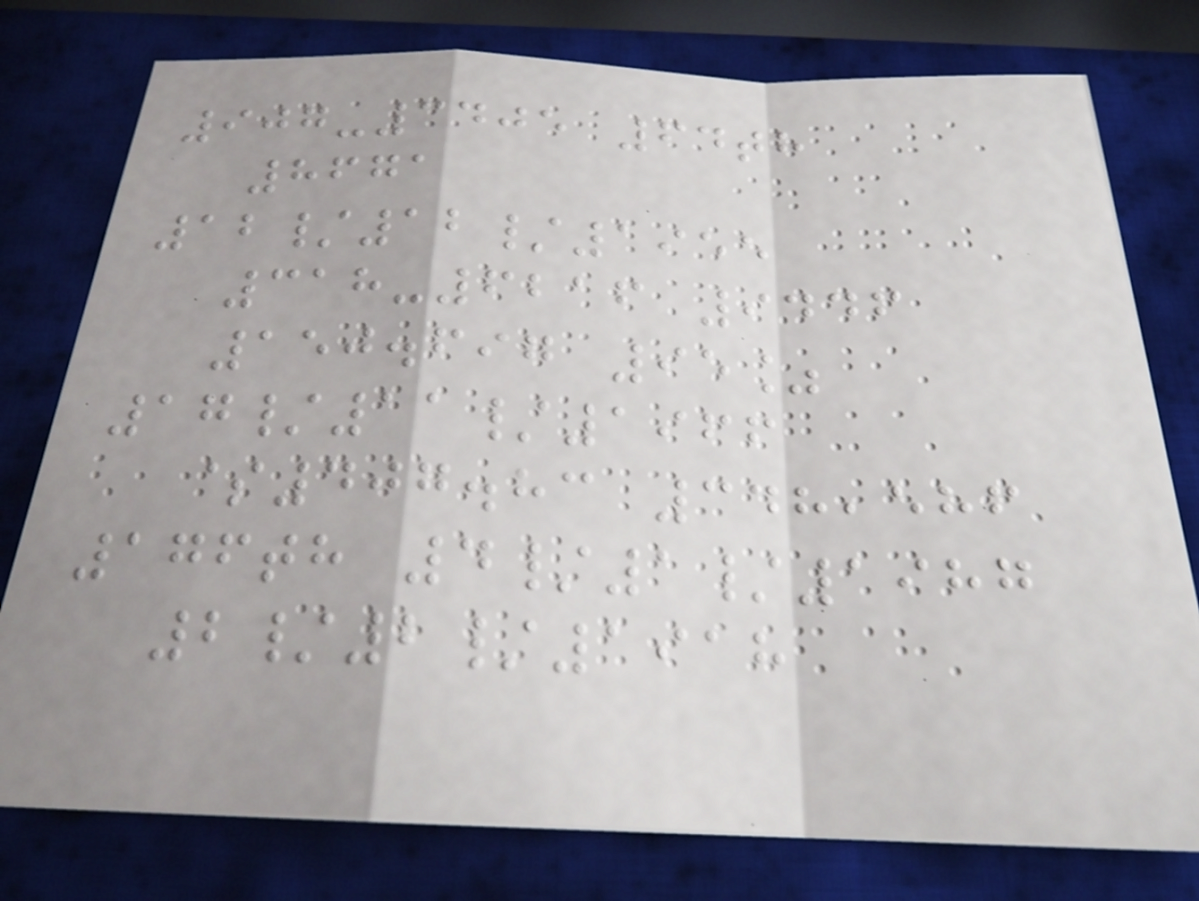907-3405 64th
8671
12/12/1955
318-6216 9446
150.697 95%
17/11/1966
$407.83 348,586
176th 4/1/1987
2/2/1918
